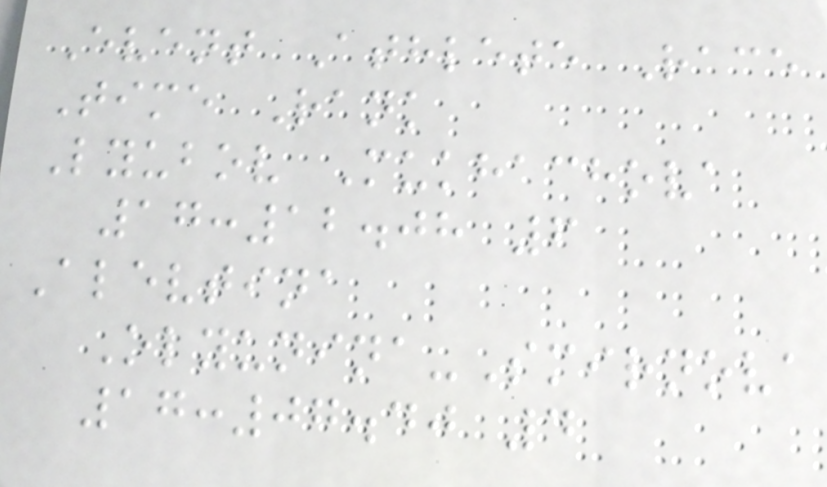Event Athlete Race
Time Rank
Lyubov Mukhachova
17:12.08 6
Alevtina
Olyunina-Smirnova
17:07.40 4
